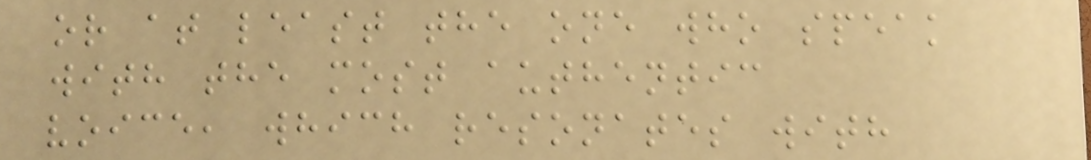or at least the one who speak
with the most authentic
voice, which resonates with
